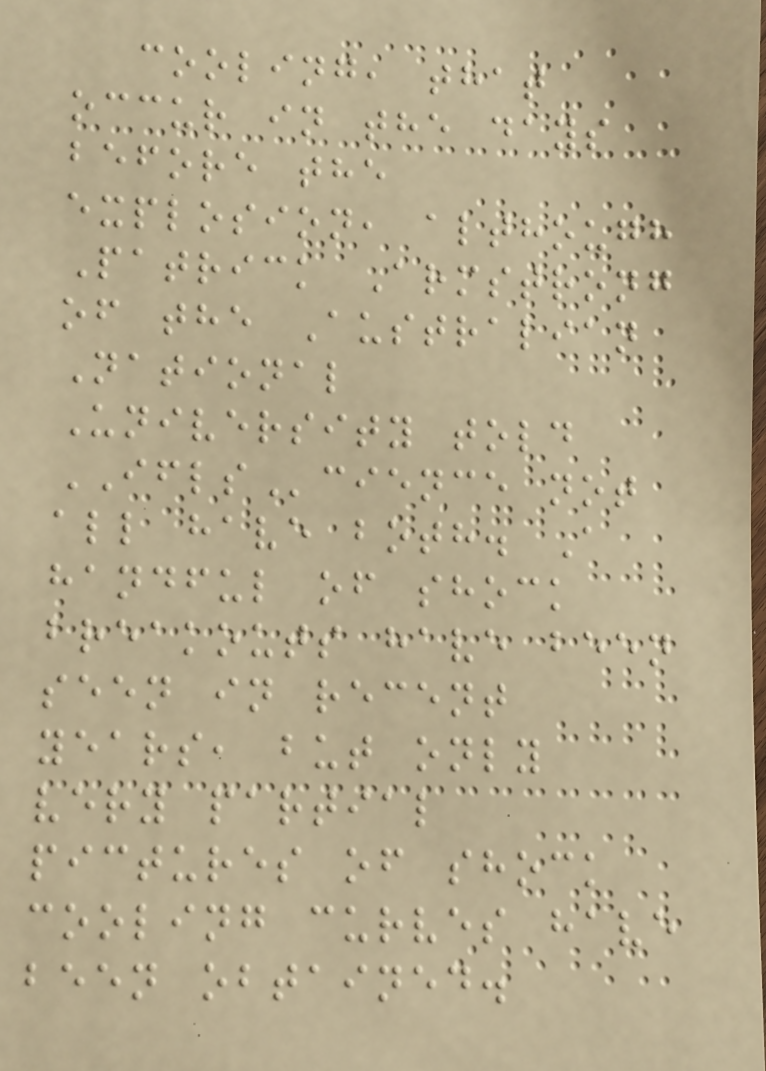cooling, that
occur in the days
before the
explosion, although
Patrick Armstrong
of the Australian
National
University told
IFLScience not
all have both. A
handful of shock
breakouts have been
seen in recent
years, but only
very partial
pictures of shock
cooling curves have
been obtained.
